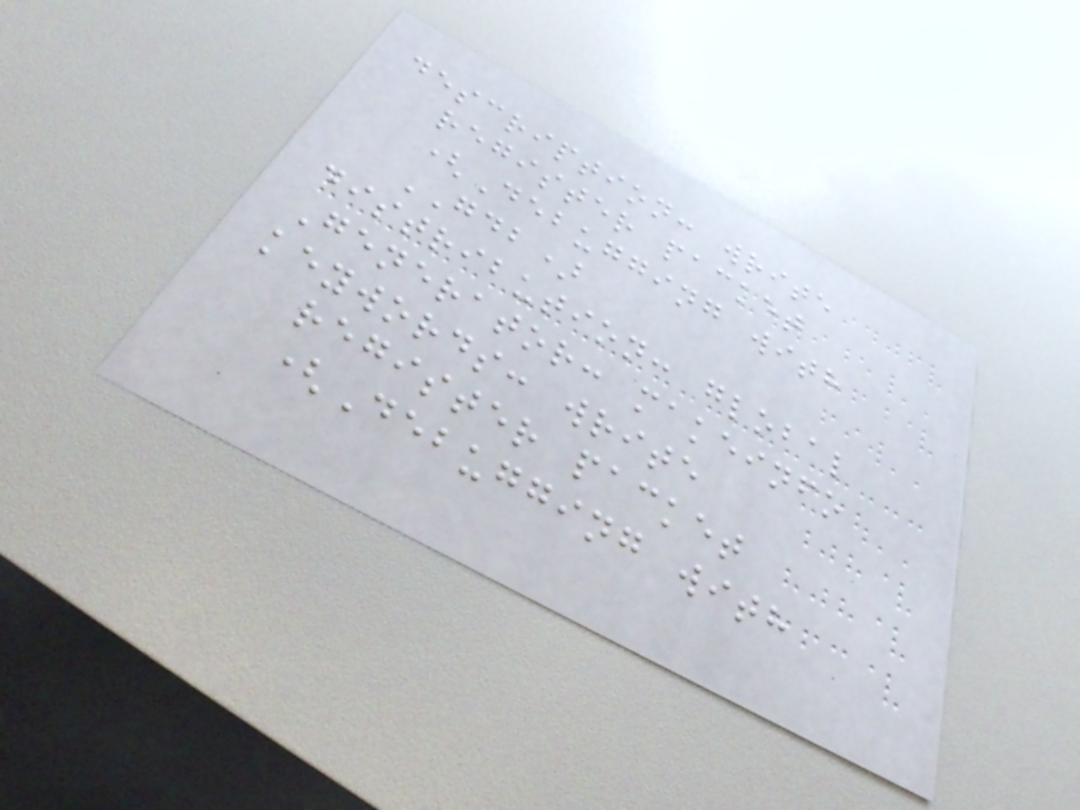description: write
register packet
(Debugging with
GDB)
distribution: global
Generator: makeinfo
keywords: write
register packet
(Debugging with
